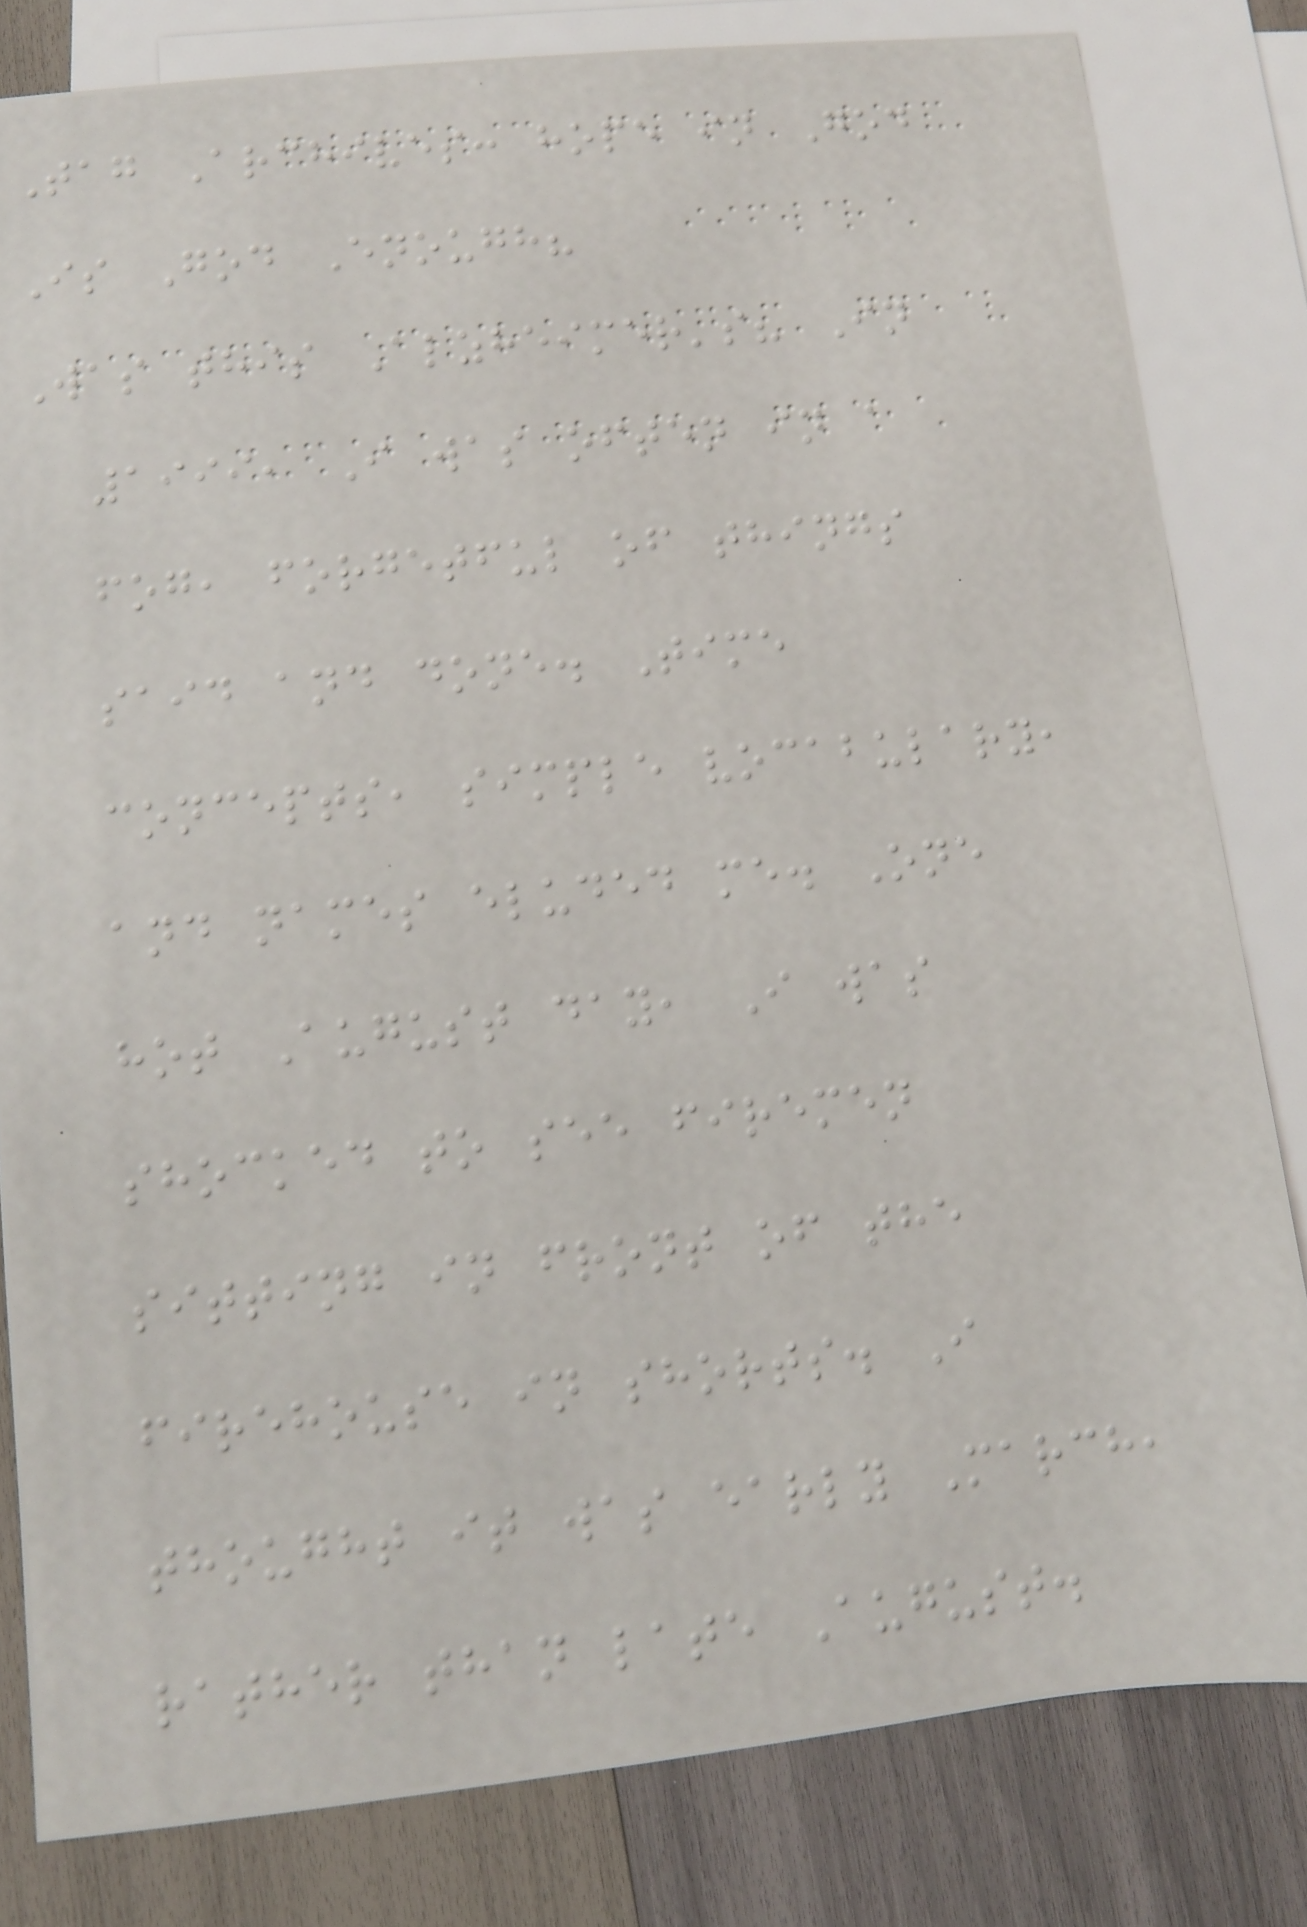Tag Archives: hope in God
Is God Enough?
Was this Alzheimer's? In
1999, I was often in a
fog, forgetful of things
said and done. Time
concepts, simple vocabulary,
and names eluded me. One
hot August day, I was
shocked to see firemen
sitting in front of the
firehouse in shorts. I
thought it was early March,
rather than late August.
